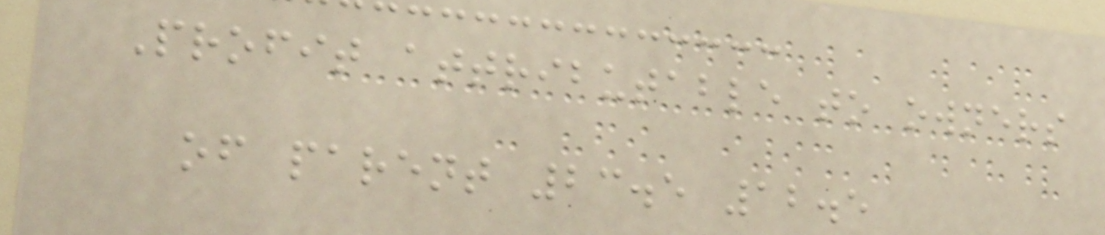Profit attributable to owners
of parent 23.5 12.5
